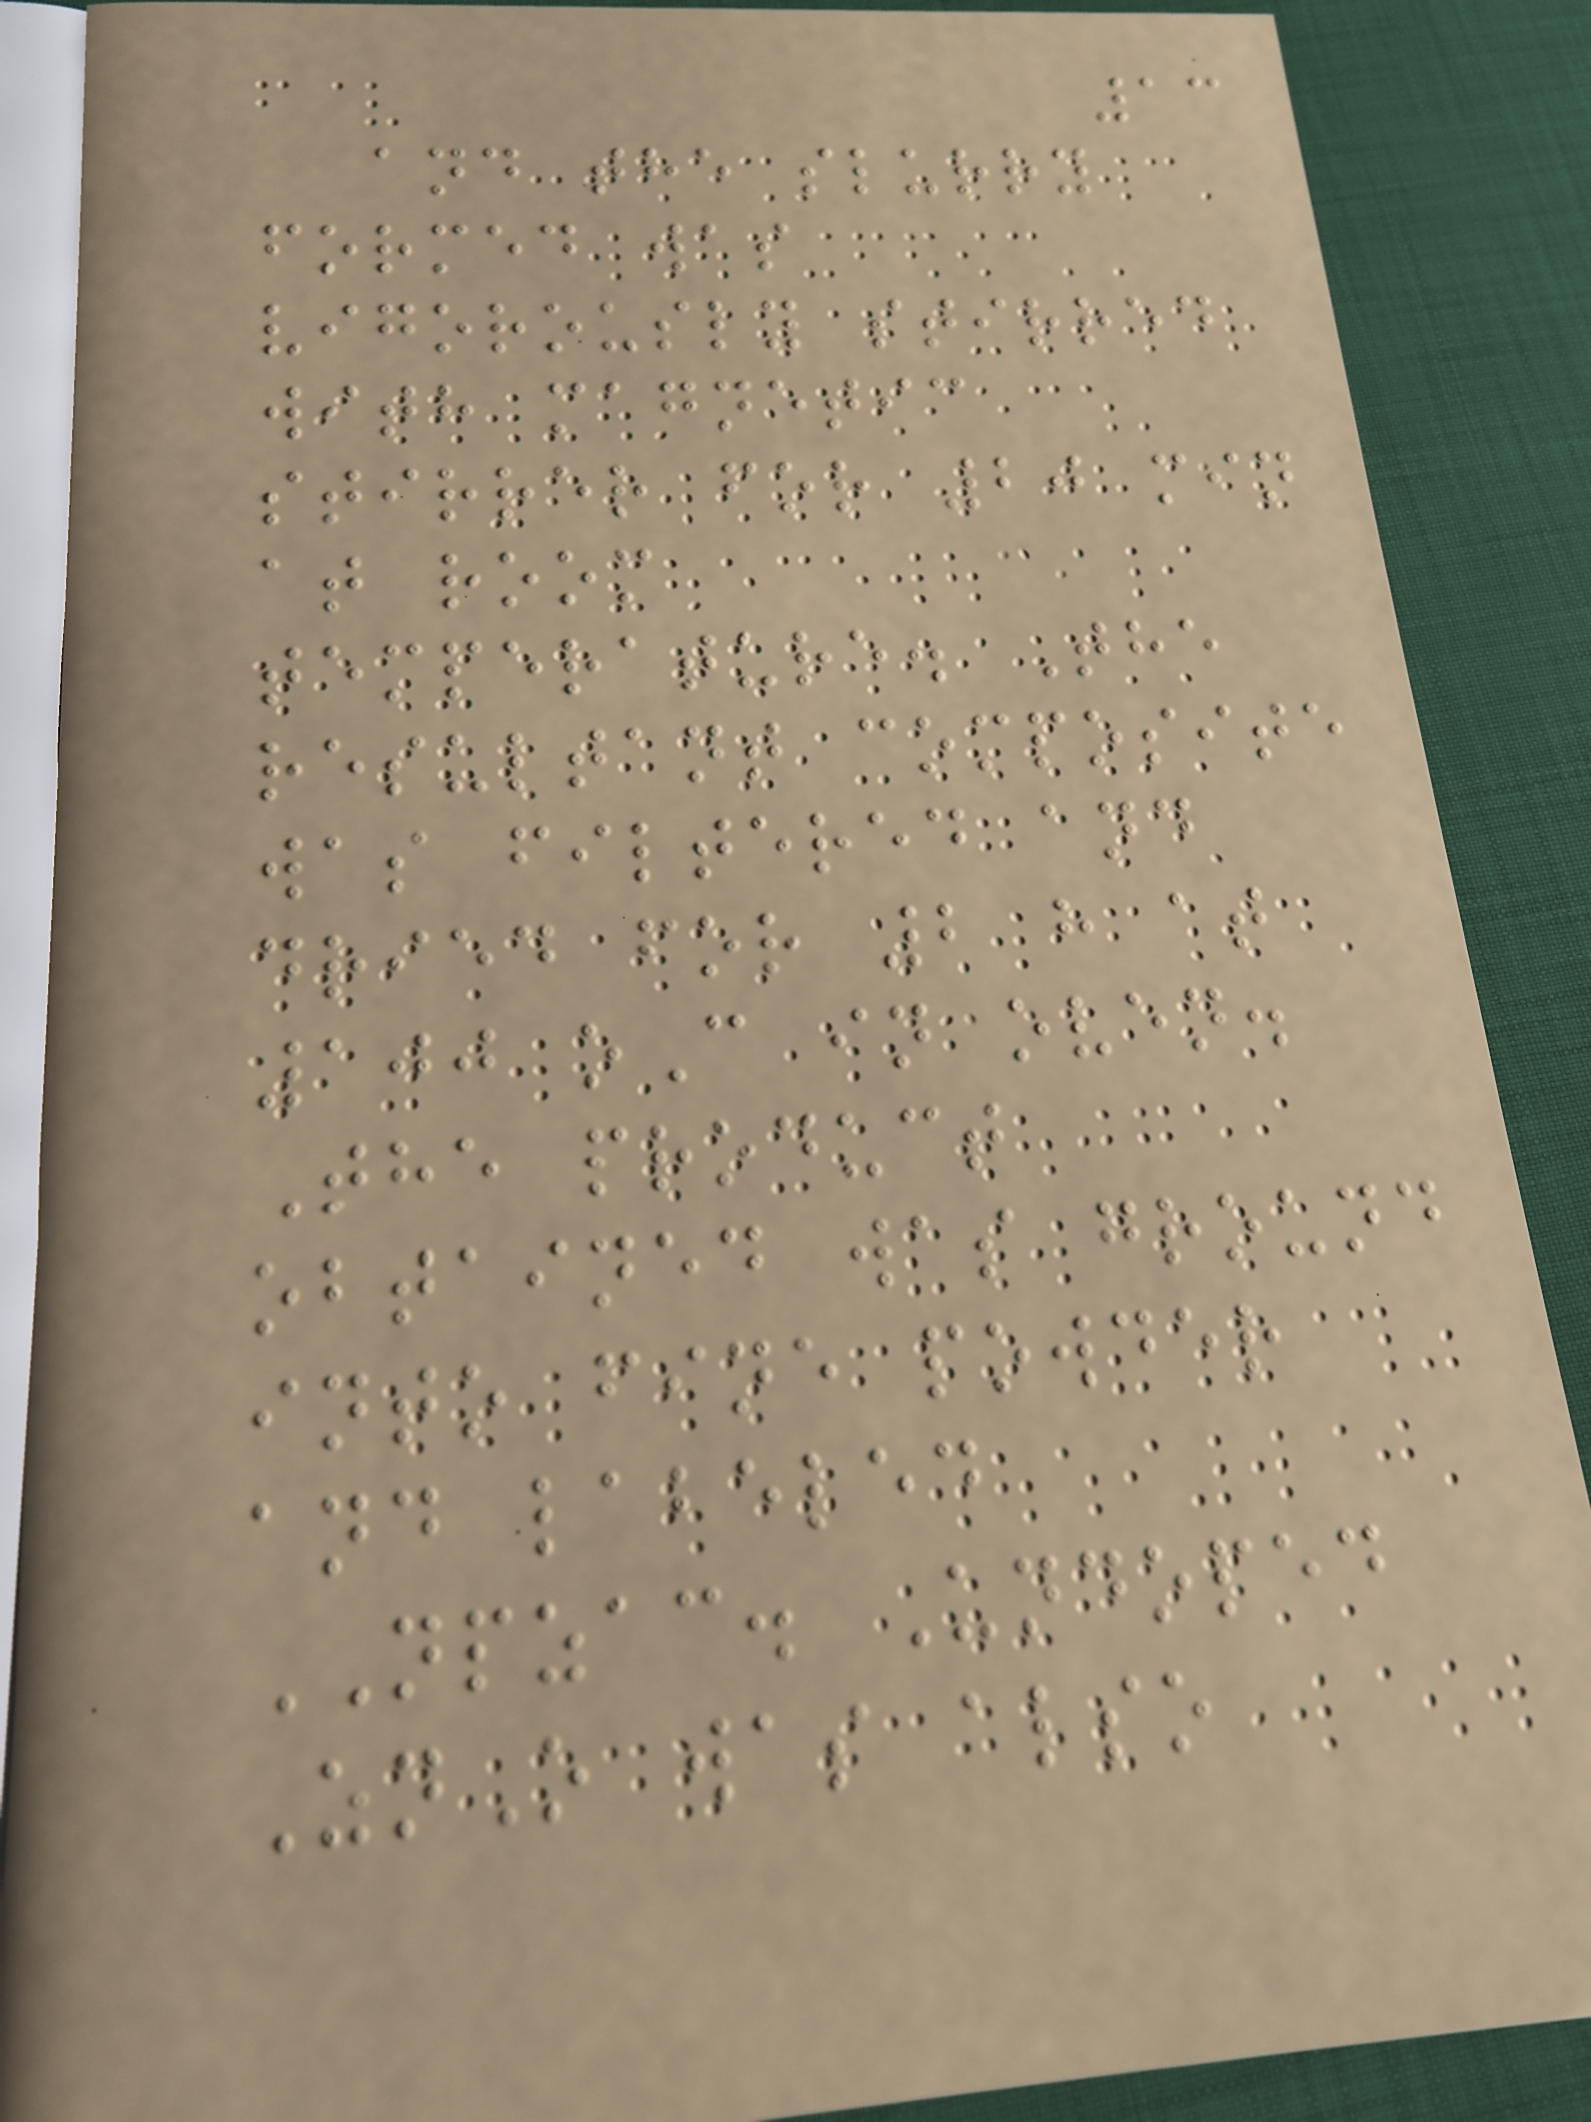13
and the slurry
formed was
vigorously stirred
with magnetic
stirrer for 20 min
at room
temperature. The
resultant composite
was filtered and
dried for 2 h at
100 oC in oven.
The product
obtained was ground
into fine powder
and labeled
NPZAC. Undoped
ZnO was also
